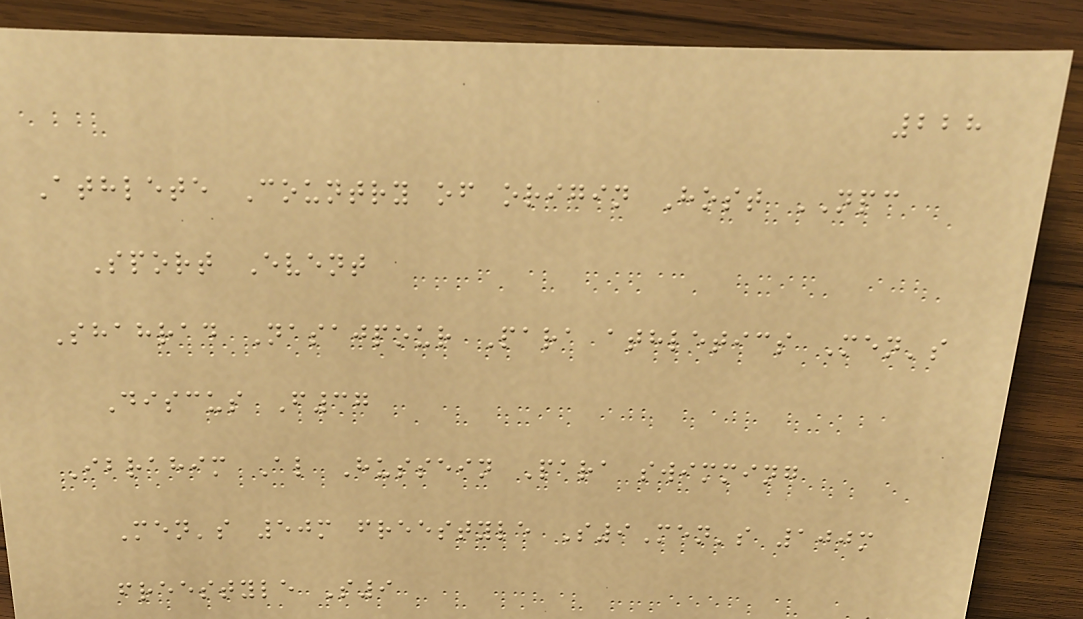228
Athlete Country of origin Host NPC
Sport Event
Shahrad Nasajpour Para athletics Men's
Discus F37
Ibrahim Al Hussein Para swimming
Men's 50m freestyle S9Men's 100m
freestyle S9
